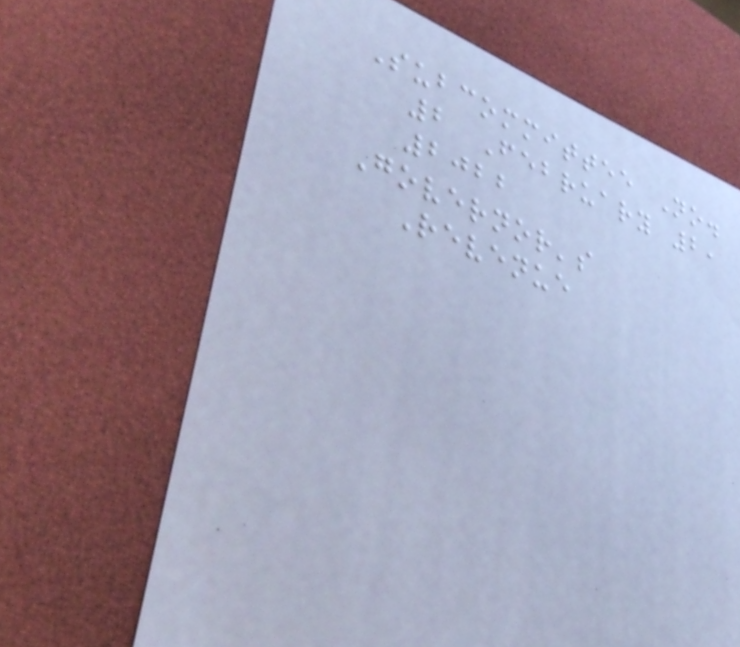Subcommittee No.
2 February 2,
2022
Governor's
Revenue
